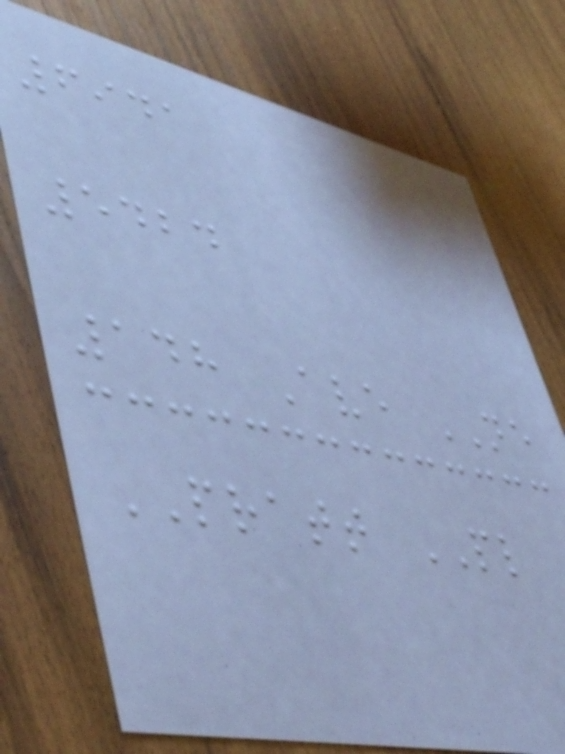6941
5424
148 Ave NE
PRATT PL
